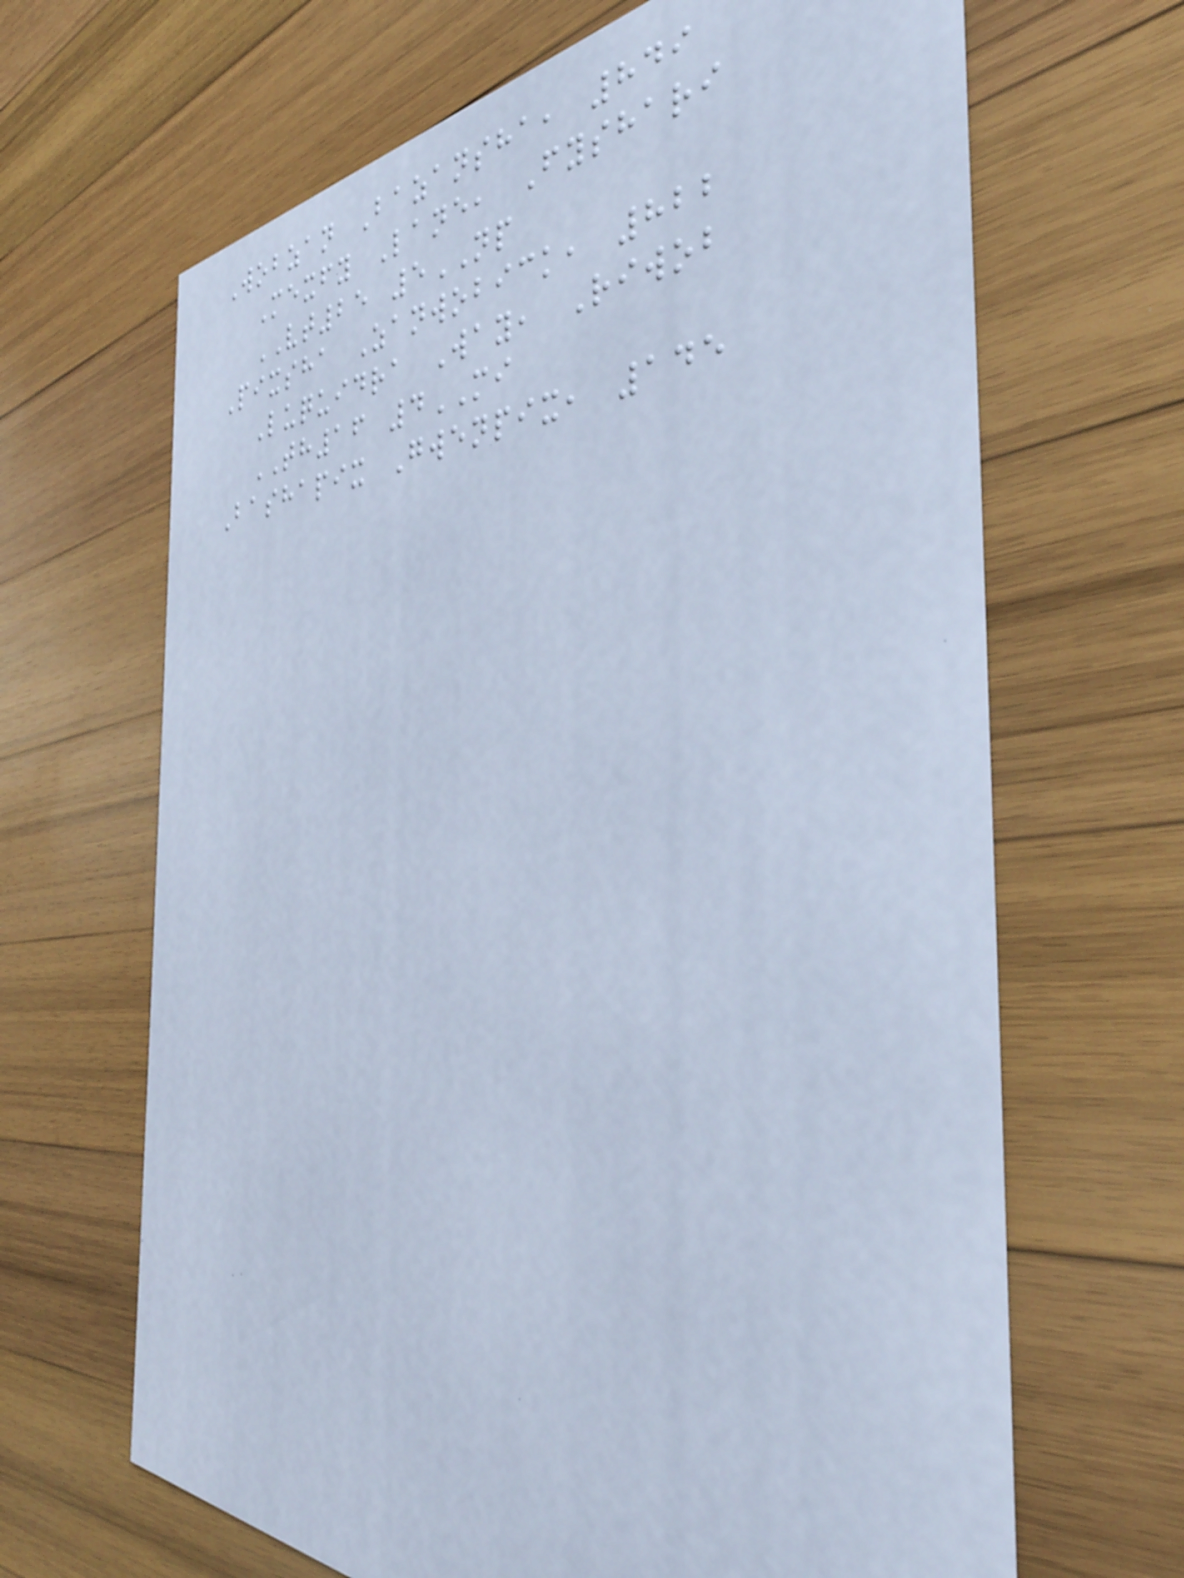Wobzan Bazansha, 849
Mexfy Lane, Fyshari
VT25 5NP
Pixsha Zanwobick, 822
Luquidra Way, Riwob
TH16 4MI
Bashapix Gwenpix, 145
